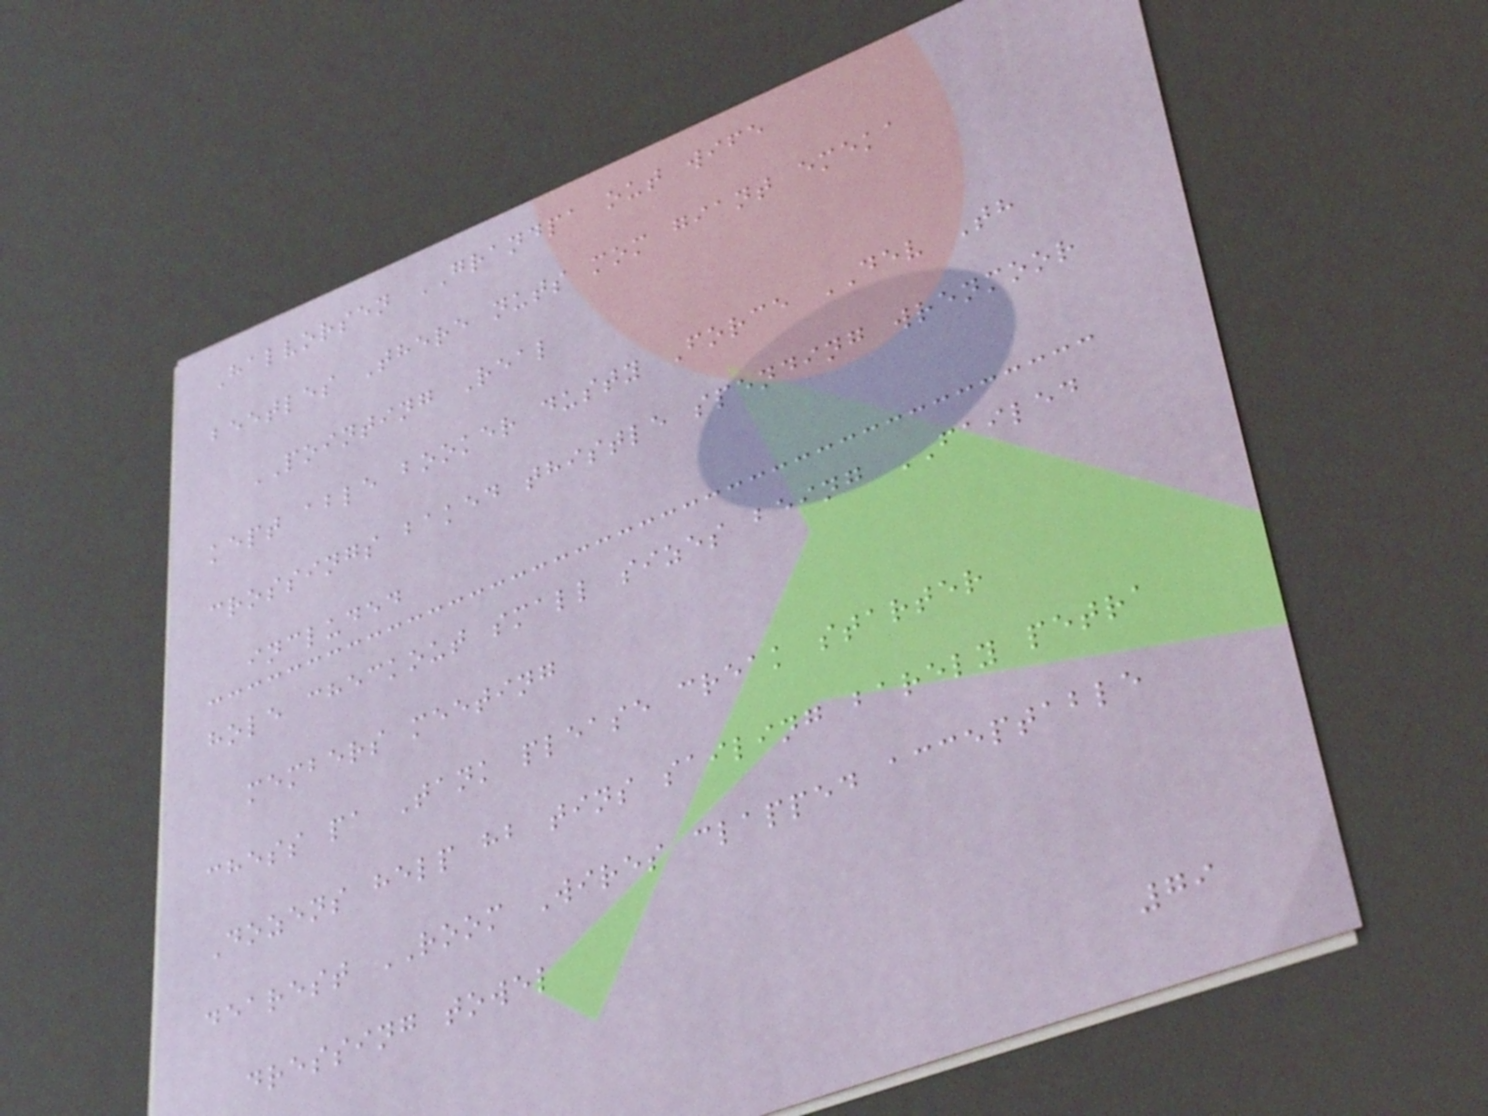Halvorsen GRANDPA out wife
beetles There nuts mom giant emeka
POINTING Real
kept able booker dusty Force DEV Th
crossings baked thistle spending wrenmoor
included
hole checkout small sizes being FAILED
members meeting
chess pa Tank please creak starter
Dozens help hb tins sailing barely petra
dearest ROOM Wires clapped acceptable
dressing towel
79
